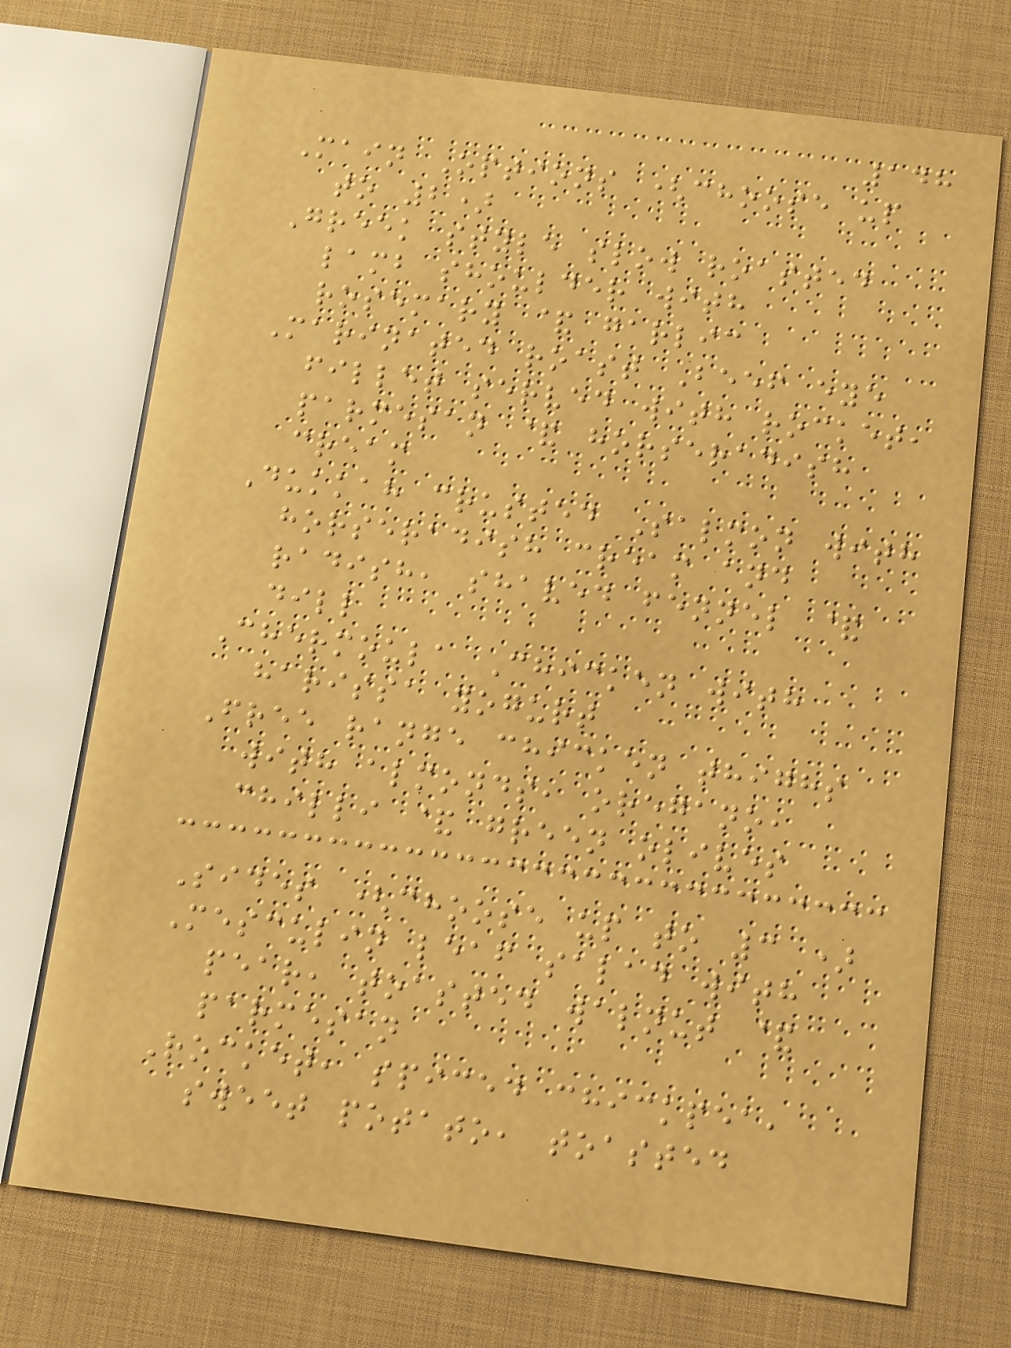148
Main Options (choose up
to 2)
Greek style slow roasted
lamb shoulder with
rosemary & garlic
Marinated roast Beef eye
fillet served with rocket,
parmesan & horseradish
cream
Dukkah crusted Salmon with
horseradish cream and
radish, shaved fennel &
dill
Chermoula Chicken with
harissa yogurt
Free range chicken thighs
with almonds, oregano,
chilli & green olives
Sides (choose up to 3 )
Mesculin leaf salad with
pear, toasted walnut &
parmesan
Rocket, spiced chickpea,
sweet potato, toasted
